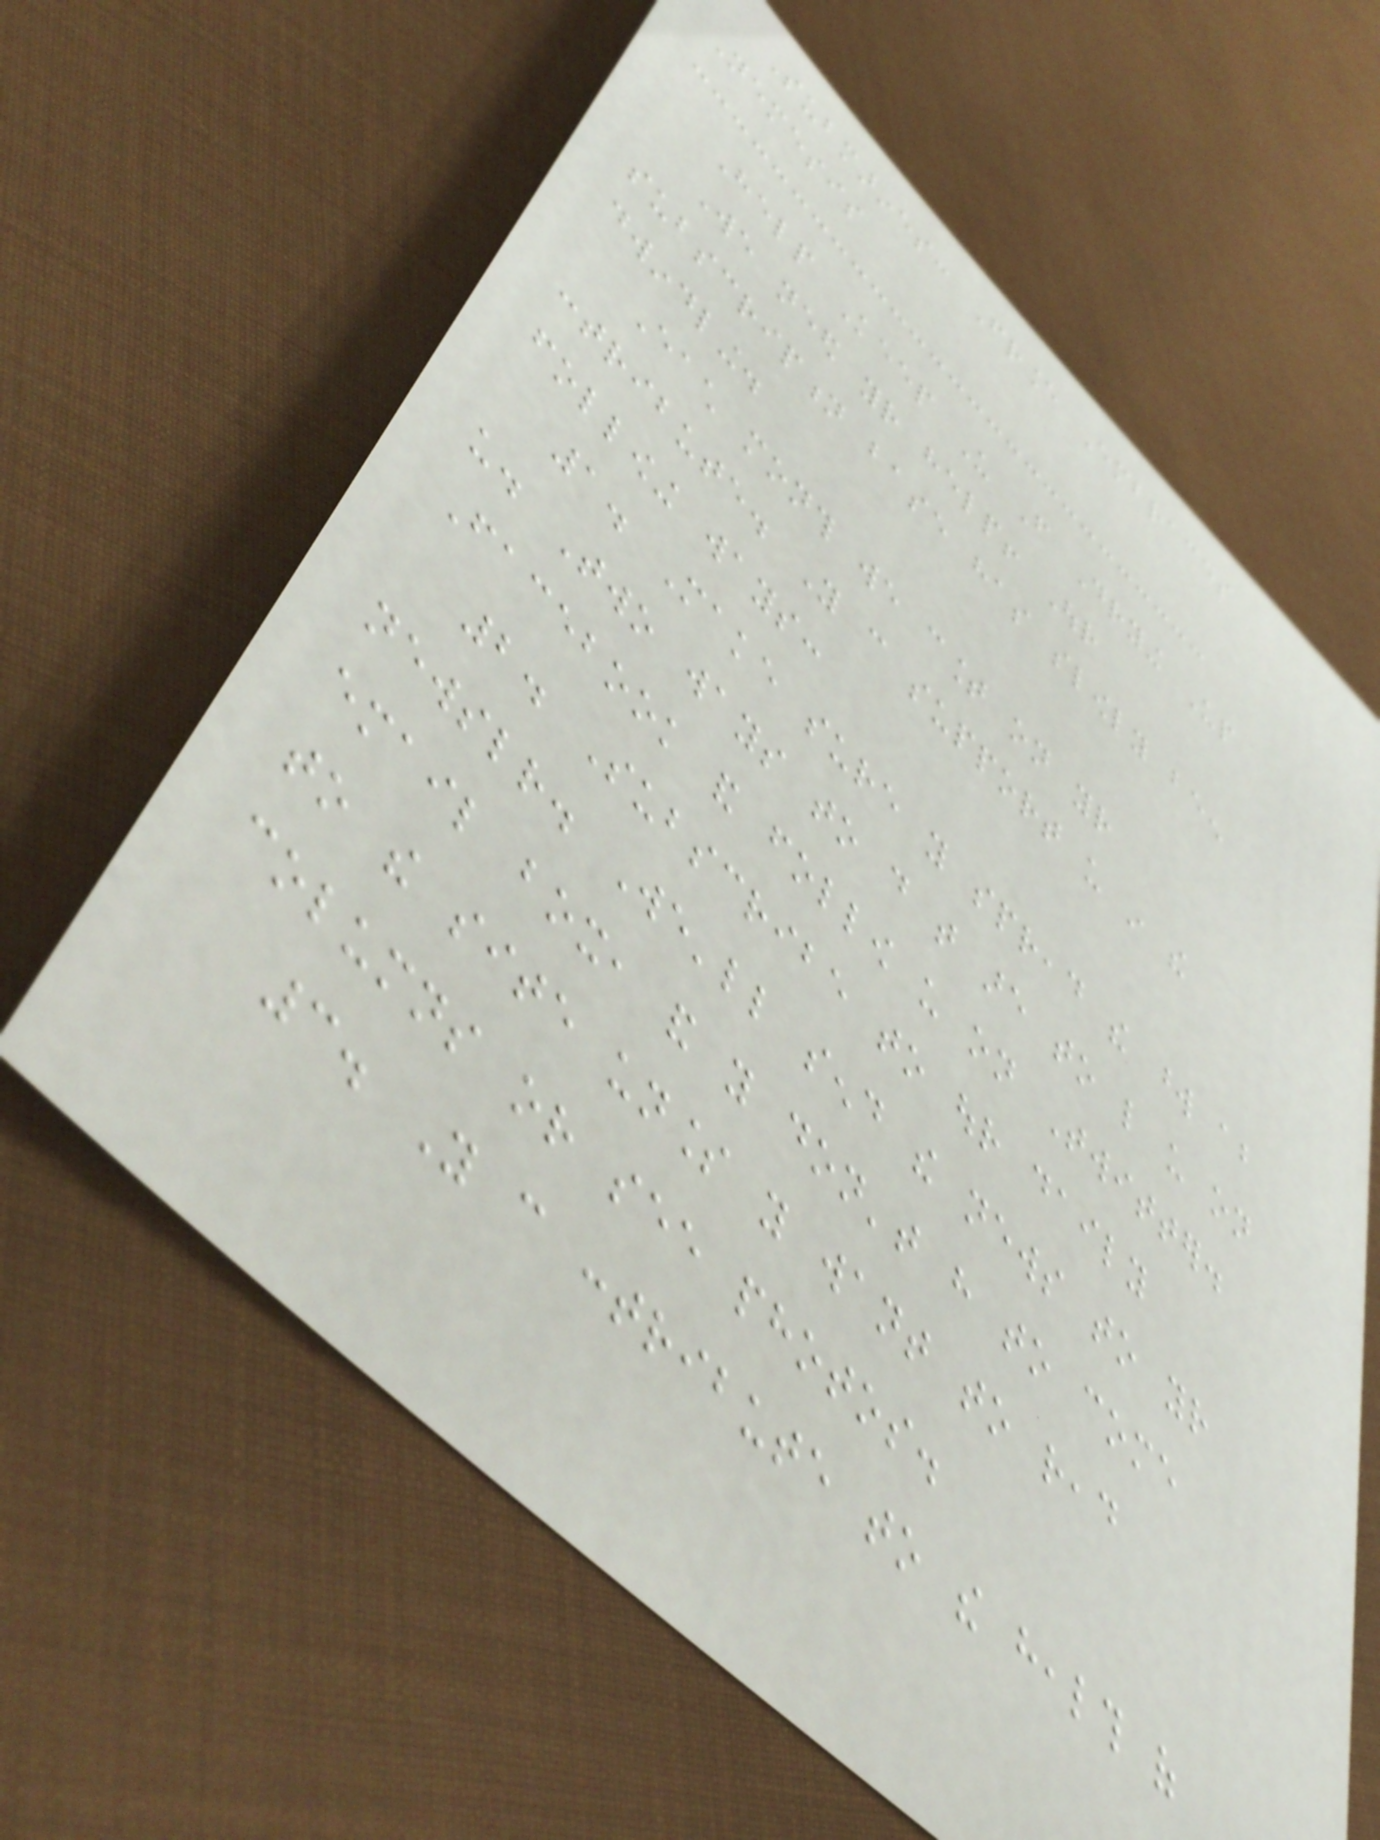Submarines: France Embraces
Nemesis
Help Keep Us From Drying Up
We need your help! Our
subscription base has slowly been
dwindling.
Each month we count on your
contribute. You can support us in the
following ways:
1. Make sure you spread the word about
us. Two ways to do that are to like us on
Facebook and follow us on Twitter.
2. Subscribe to our daily
newsletter. We'll send the news to your
email box, and you don't have to come
to the site unless you want to read
columns or see photos.
3. You can contribute to the health of
